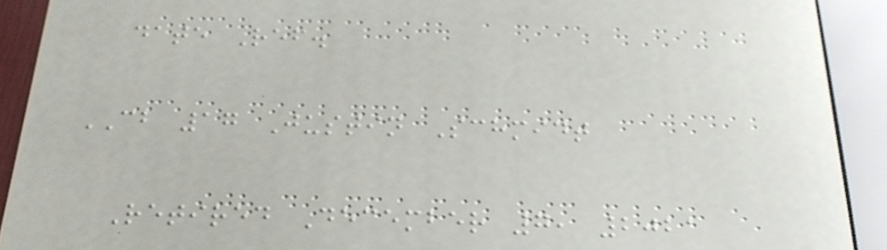date Ref.
CB 17 Justin Schmidt
Retired December 7, 2021
